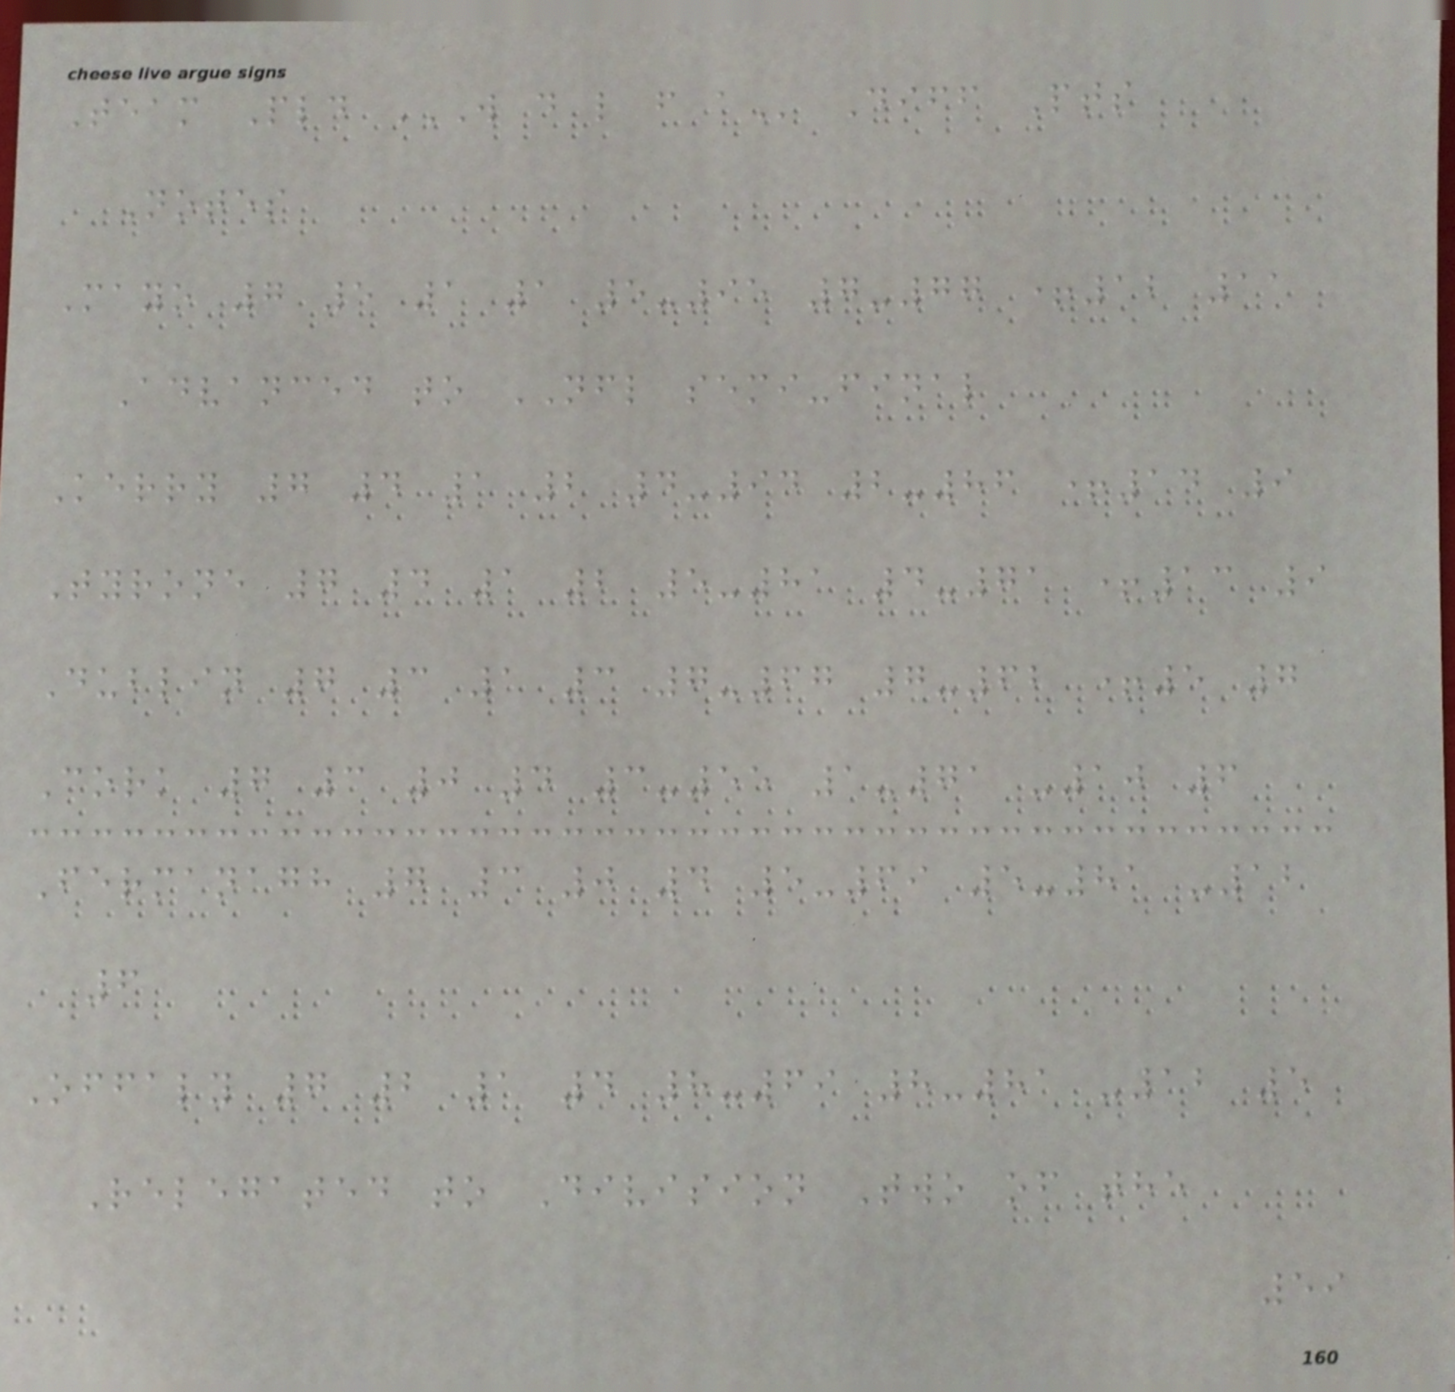Team Pld W D L F A Diff Pts
Notes
Mayo 7 5 1 1 5-95 7-77 +12 11
Advanced to NFL semi-final
Kerry 7 4 1 2 4-94 2-86 +14 9
Tyrone 7 4 1 2 5-81 4-71 +13 9
Dublin 7 3 1 3 7-67 7-62 +5 7
Cork 7 3 0 4 3-55 1-71 -10 6
Fermanagh 7 3 0 4 5-69 5-81 -12
6
Offaly 7 2 1 4 8-69 8-81 -12 5
Relegated to Division Two of the
59
